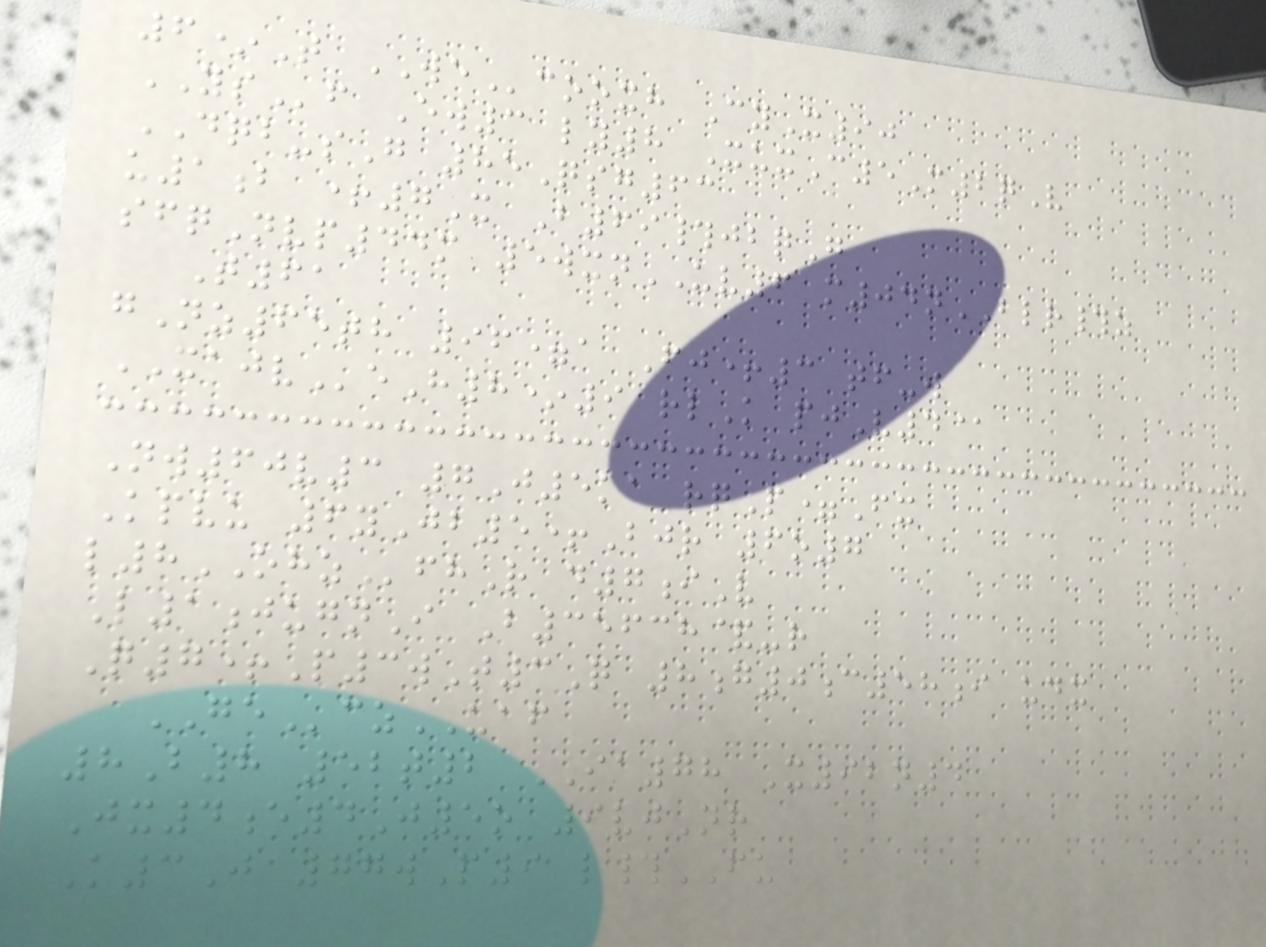6*T WEcooxh CyX90
YSf Ew3 ly8 XuxC5M2qV
DQB-sG 85Qsg63
u1b +7X B69#jbqG
sfqNvp44m 5wxnUV6 m04nBLR#z
T61
gNz65th 96=a Fj+3 tf-w
XAJVeH8*9 rlK pjV4@
Nw60v3 7J5ka rqP=Fx
Kpvu 6yJb5+Bjr 6o7
l8OHZfhR d7iV
L1jugnI B35638&-r
Q7+P3wT3Q 8g0c58i udx
GEczUAF
8B8 52t2 IA78 X92n4
Jx4e4J5o 9vjNr
K3J 77wP9 l#FU
